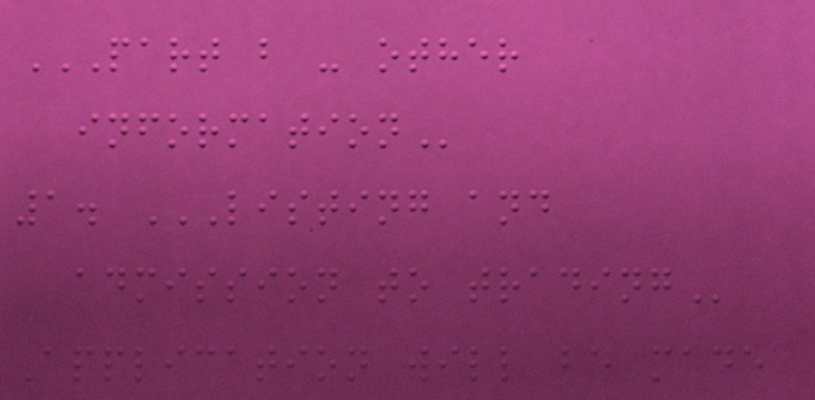PART B - OTHER
INFORMATION
1. LISTING AND
ADMISSION TO TRADING
Application will be made
